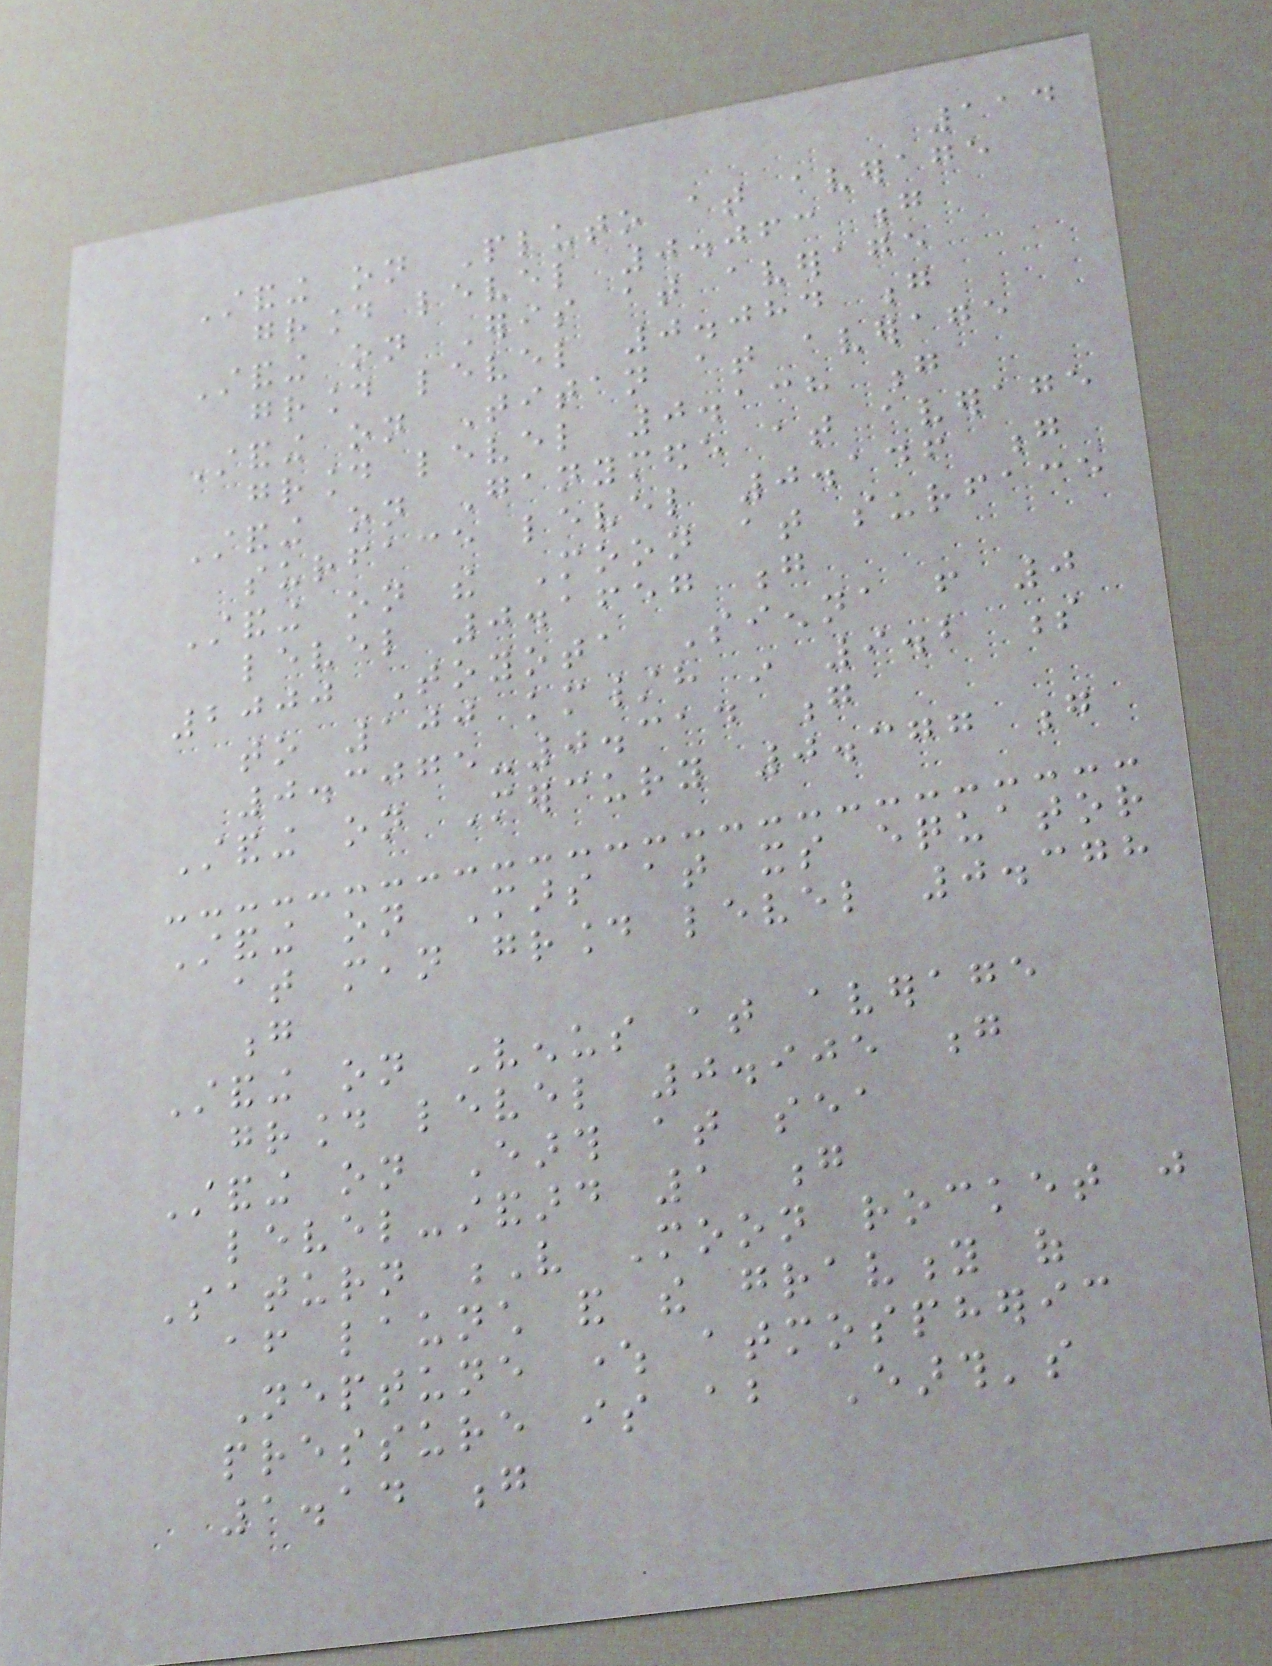114
Standing on Pluto at average
ground level 0.063 g
Standing on Eris at average
ground level 0.084 g
Standing on Titan at average
ground level 0.138 g
Standing on Ganymede at average
surface level 0.146 g
Standing on the Moon at surface
level 0.1657 g
2000 Toyota Sienna from 0
to 100 km/h in 9.2 s
0.3075-0.314 g
Standing on Mercury 0.377 g
Standing on Mars at its equator
at mean ground level 0.378
g
Standing on Venus at average
ground level 0.905 g
Standing on Earth at sea
level-standard 1 g
Saturn V Moon rocket just
after launch and the gravity of
Neptune where atmospheric
pressure is about Earth's
1.14 g
